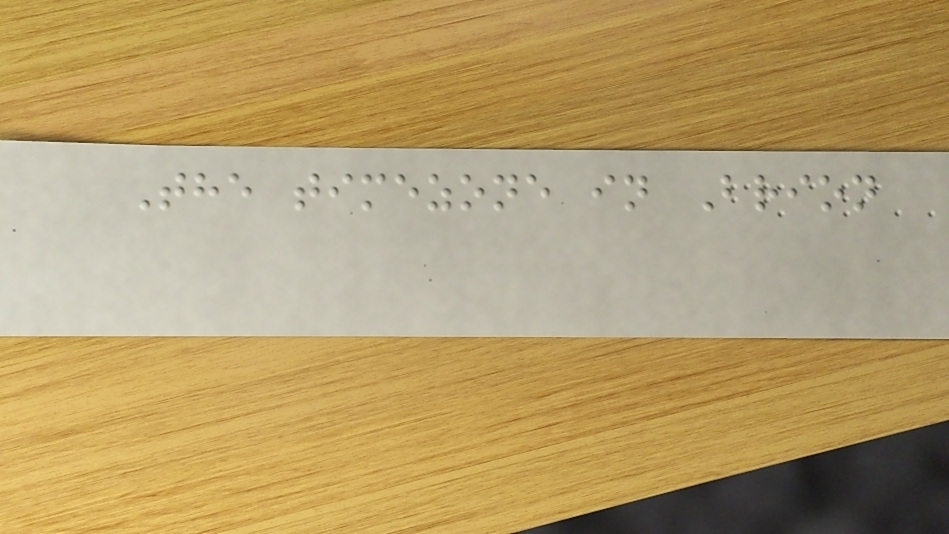The timezone in Brion
